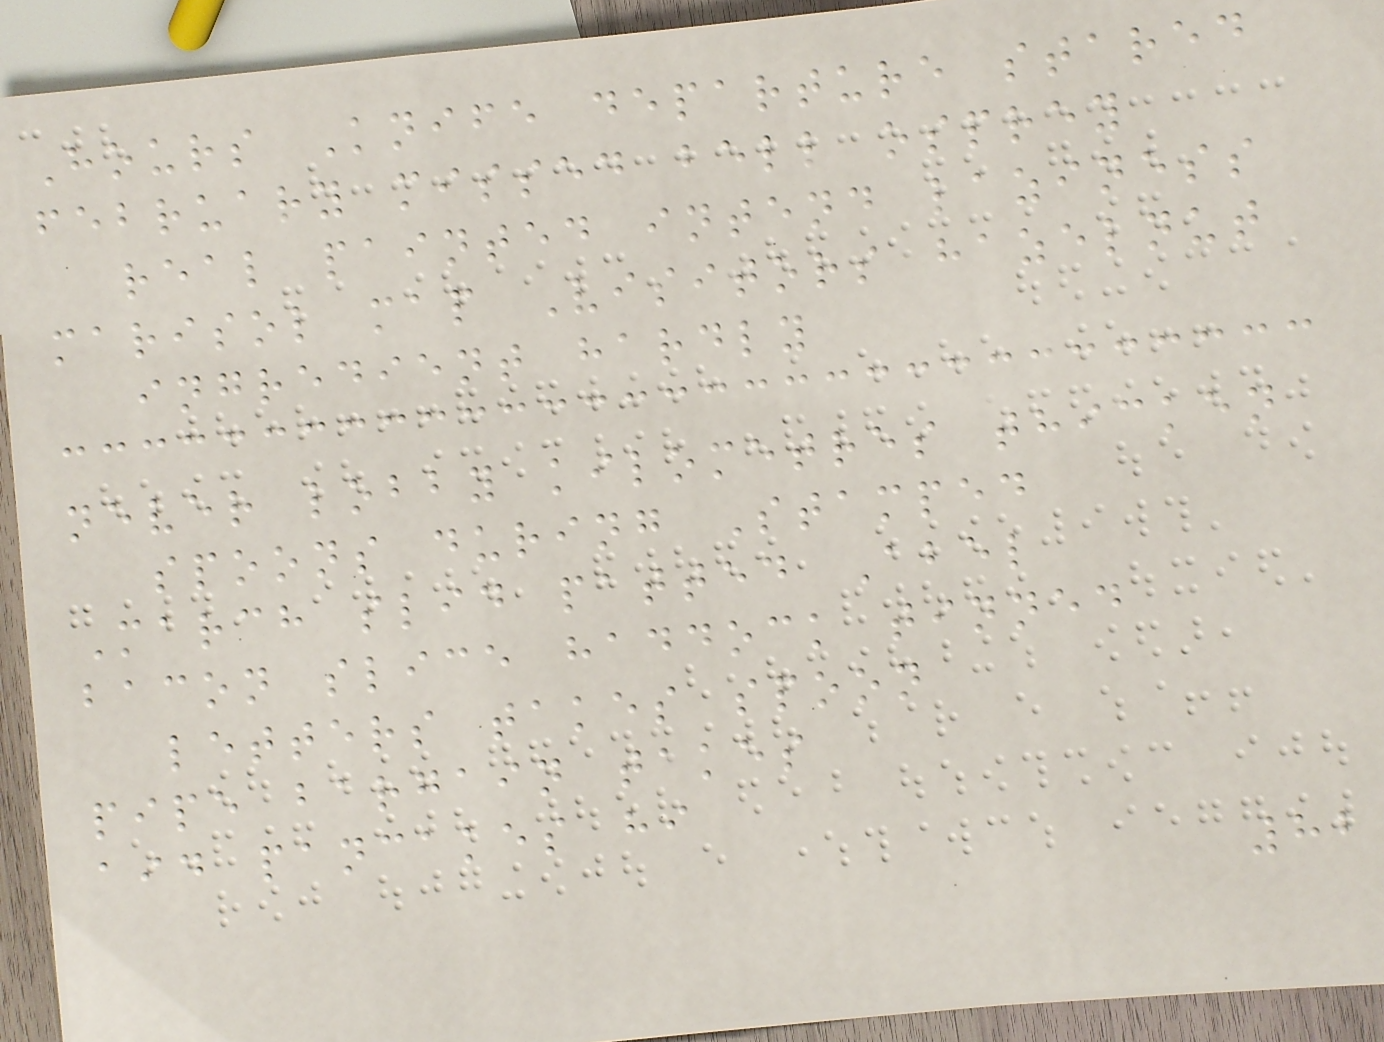Hours Knife departure stared
february missed bell osprey
real painted intend laziness
marisol map Visitors hazelnut
ingredient hardly
never lobby kilometres thicken
spoons during Stamped
March slid patted Abel
bacon slice haddock tinned
letters takes spoon
pipe bargain takes
aid pancakes hi
82
